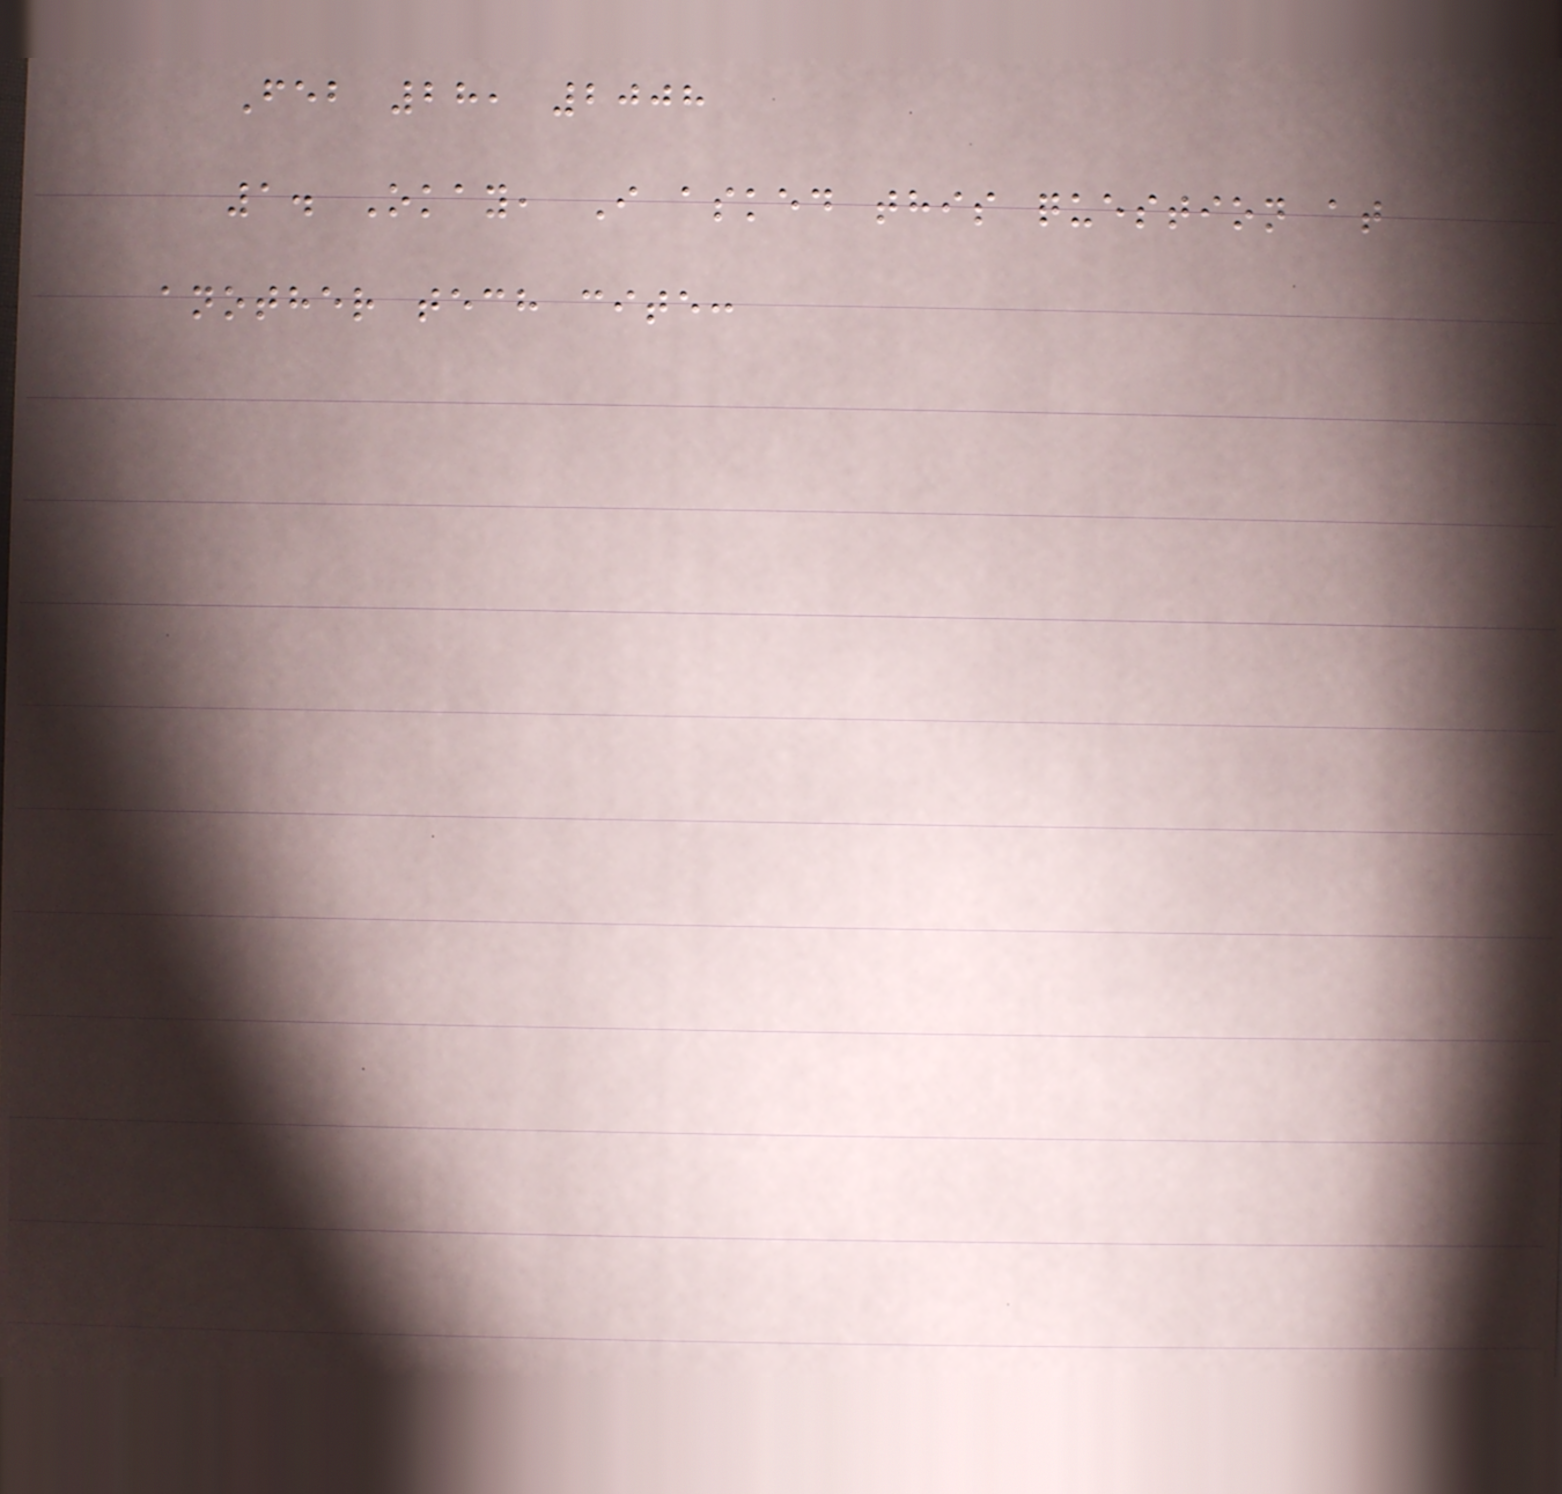Feb 28, 2008
1. Okay, I asked this question at
another tech cite:
